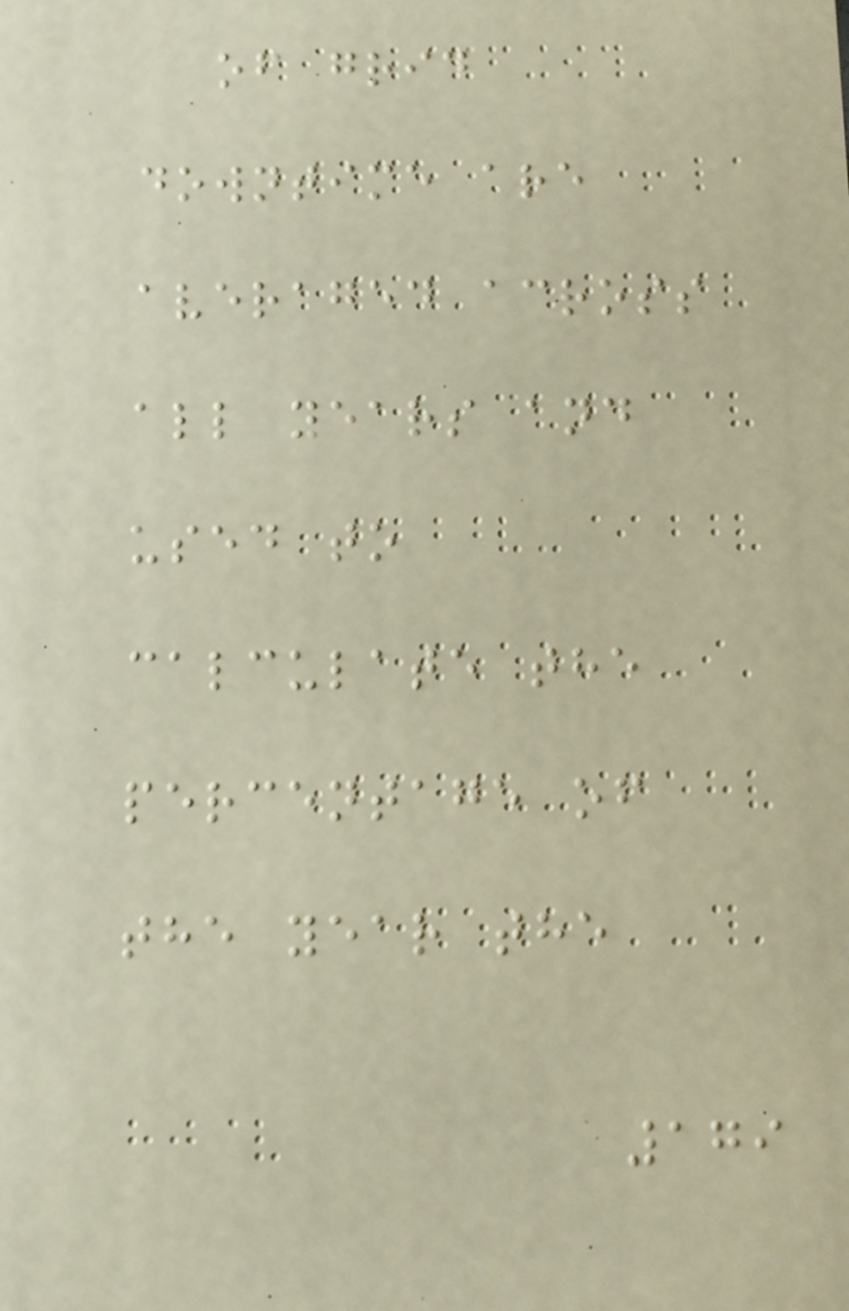of grid
downtime are
averaged across
all years and
used to
calculate the
percentage of
the year the
179
